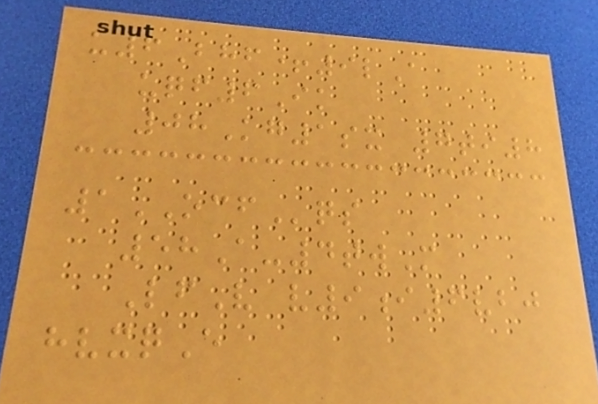u6Bhf+9lA
uqf6Ik
08Kg1sx 7ti8
1OCFqs
58A-4twM
LfV v9i6vbj
hvxqE
